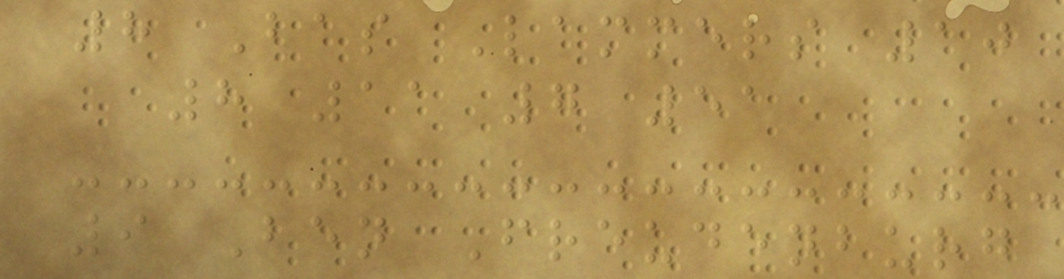8 Bas Lammers 10
8 11 7 51
9 Ben Freudenburg
